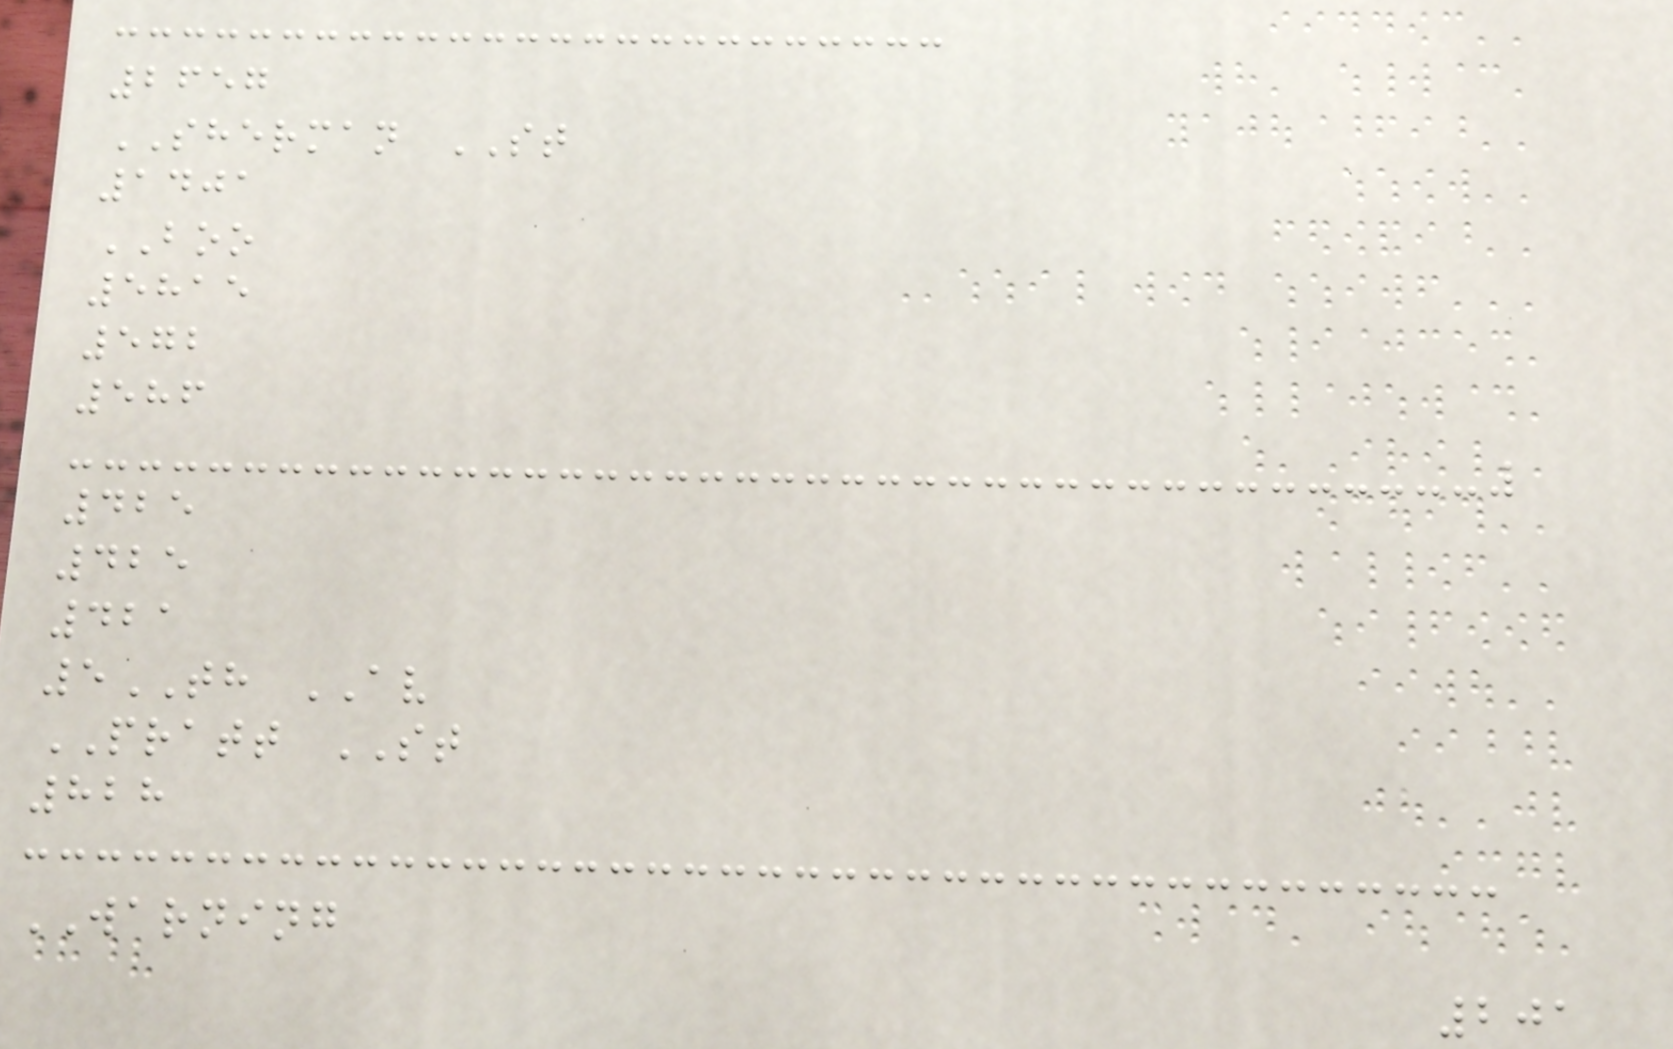2657
SHERMAN ST
1401
BOO
5815
572
586
425
425
421
5TH AV
PRATT ST
828
WARNING
201
